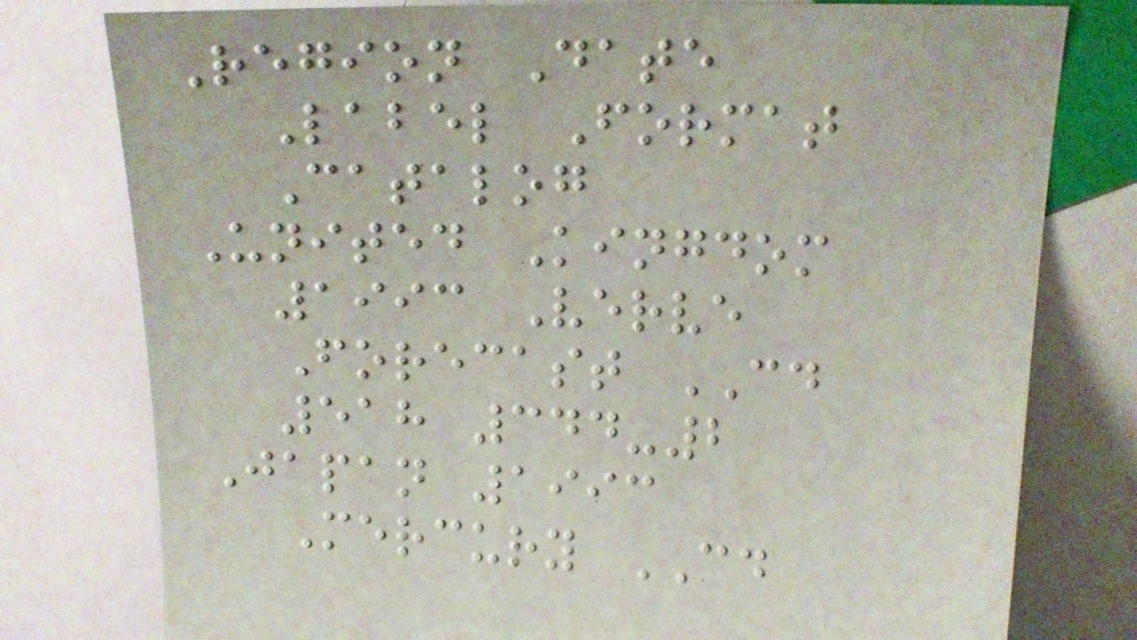Region Date
Label Format
Catalog
United Kingdom
1993 Verve
Forecast CD
518 344-2
Japan 1993
Mercury CD
